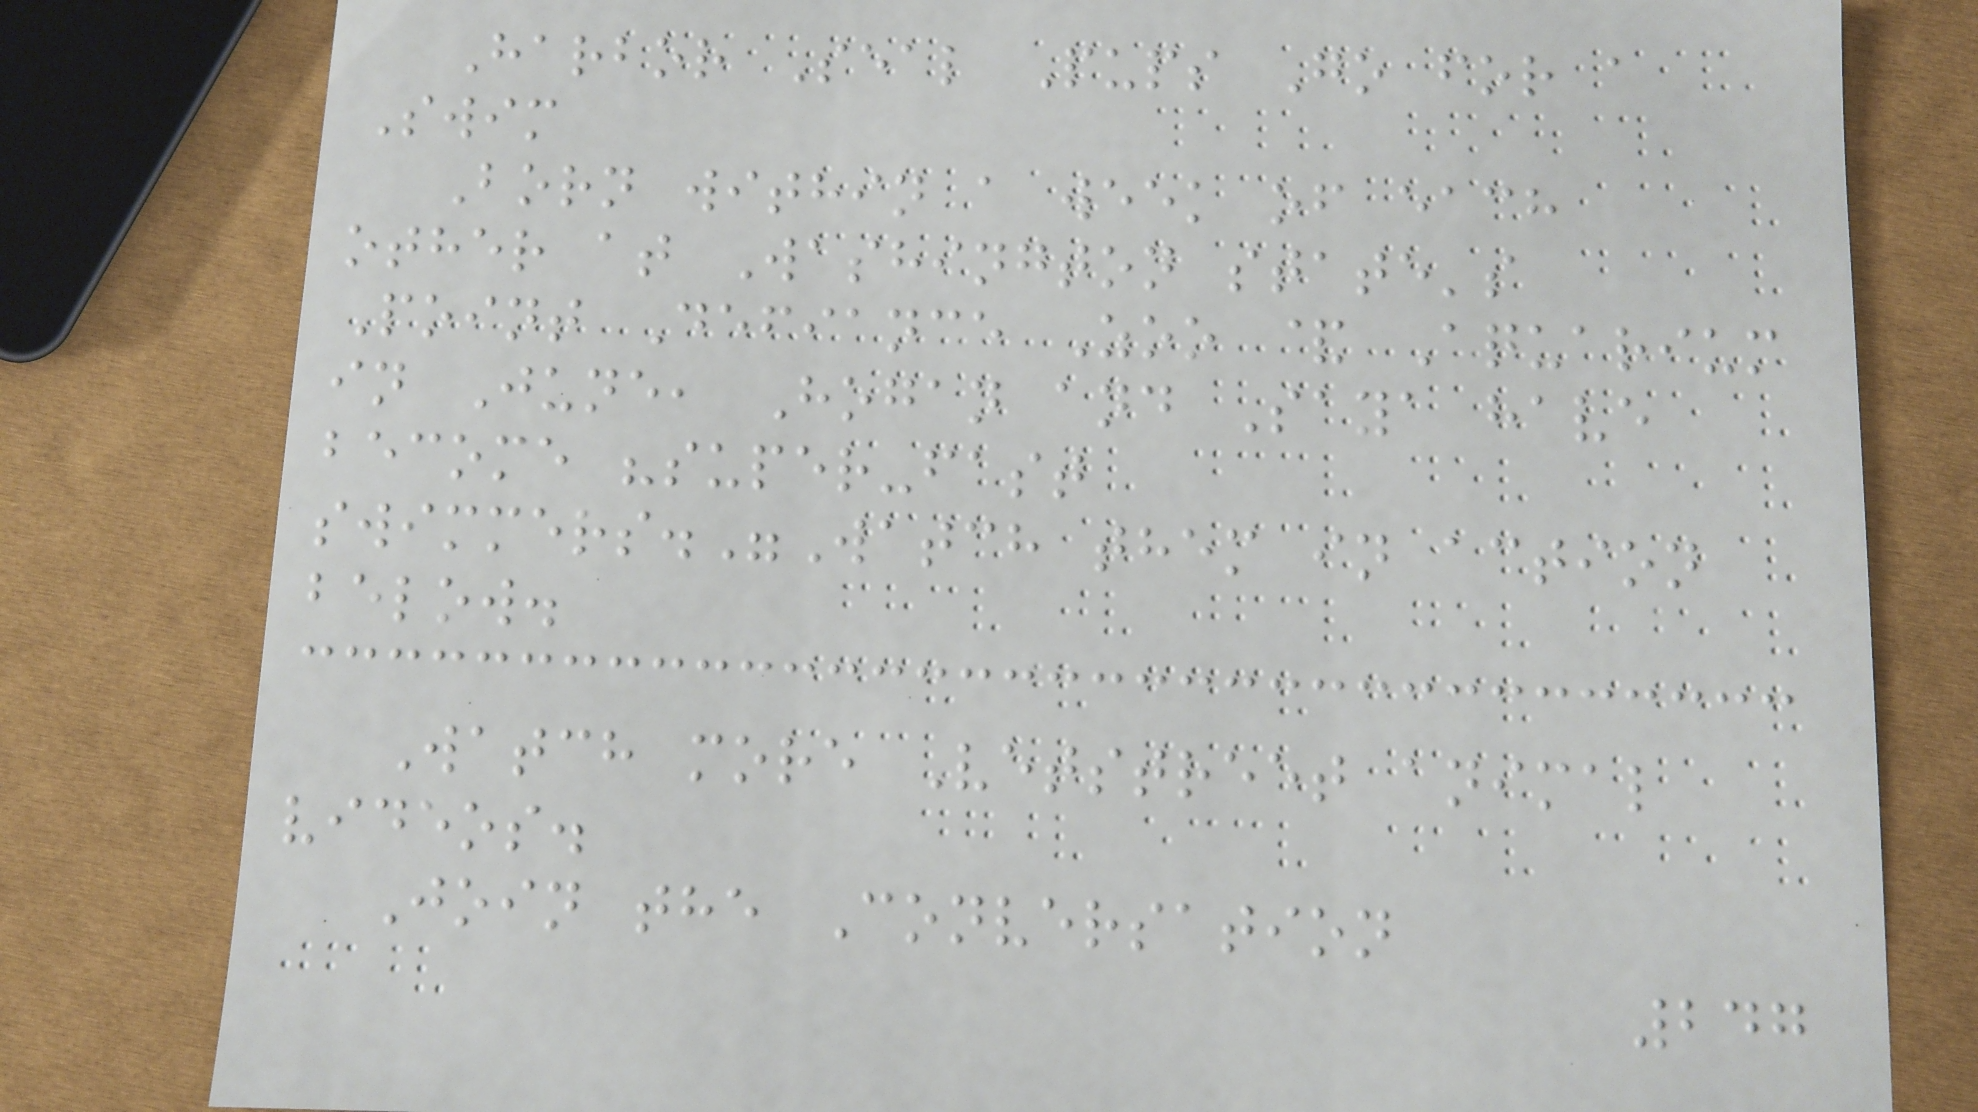Harbor Seal Pups Go for a
Swim
Born within a week of each
other at Washington state's
Point Defiance Zoo & Aquarium
in June, Hogan and Saya have
become "super-fast
swimmers."Watch them in action
below.
Watch more Vetstreet animal
videos.
Join the Conversation
247
